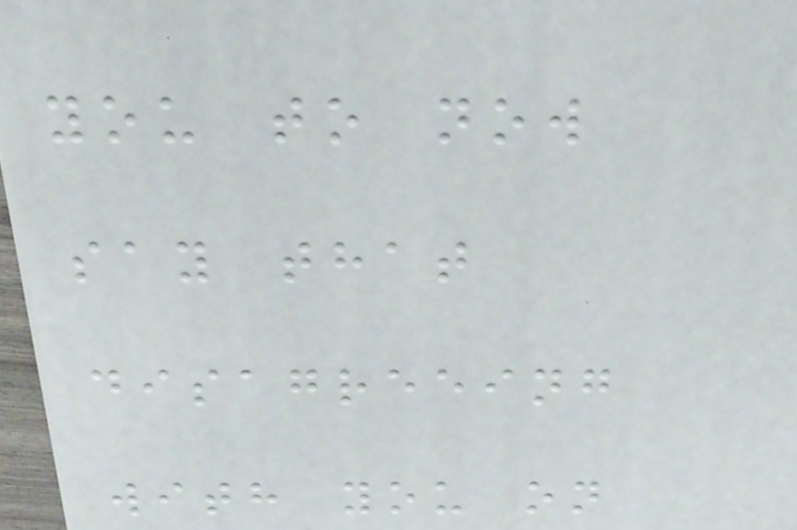you to now
say that
disagreeing
with you on
